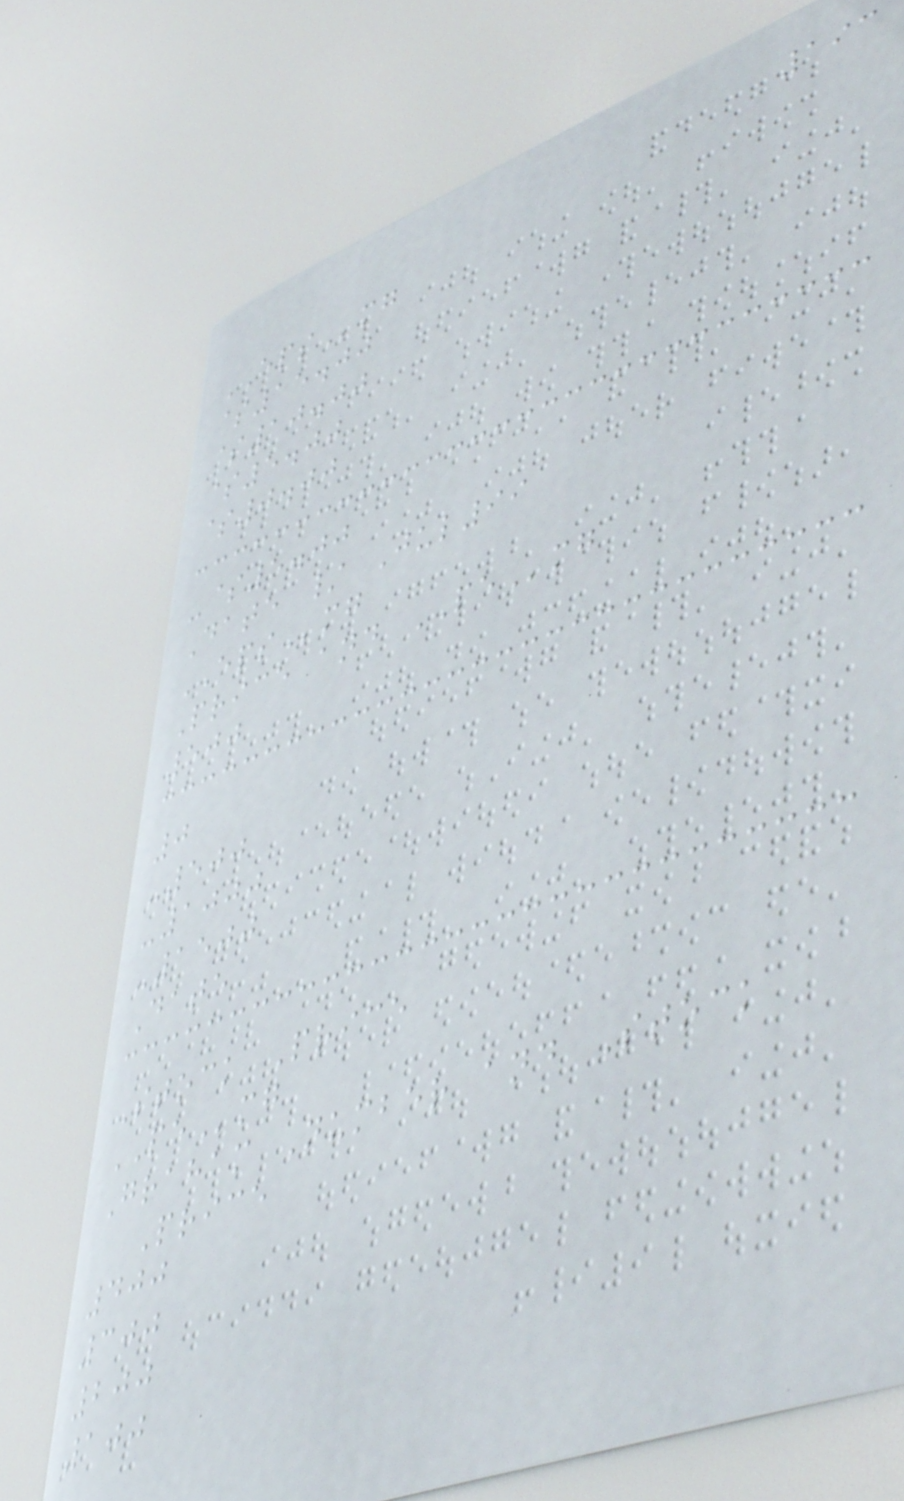193
EPSmg
$15.00
$10.00
$5.00
$0.00
-$5.00
Date / Jul99
EPSmg
Price and PEmg
500
0
-500
-1000
-1500
Date
Stock Price
PEmg
Graham Number and Stock
Price
400
300
200
100
